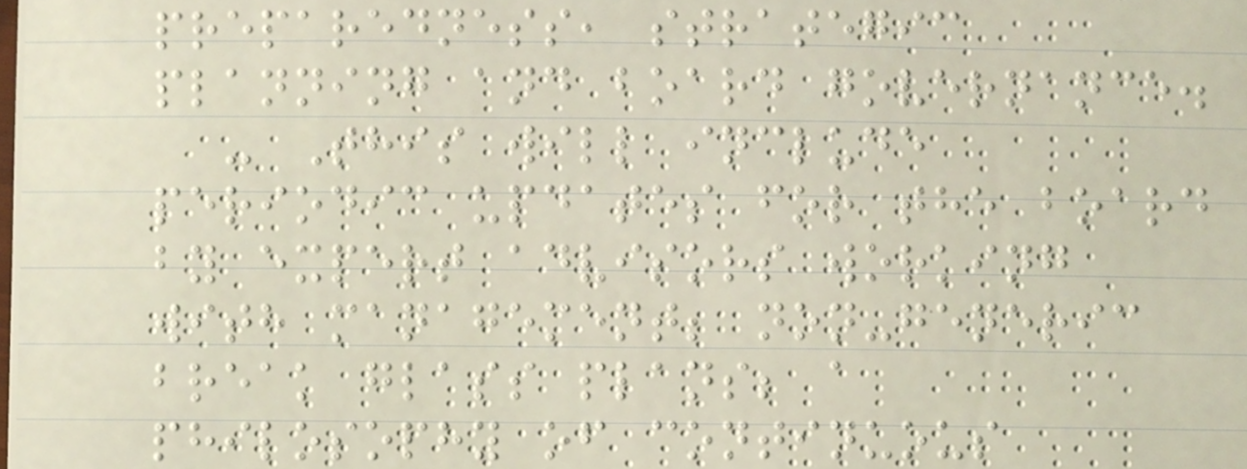preparedness, strategic
planning and board governance.
- This will include
periodic updates for the board
by expert advisors working
with management; non-generic
break glass plans; a
philosophy of continuous
